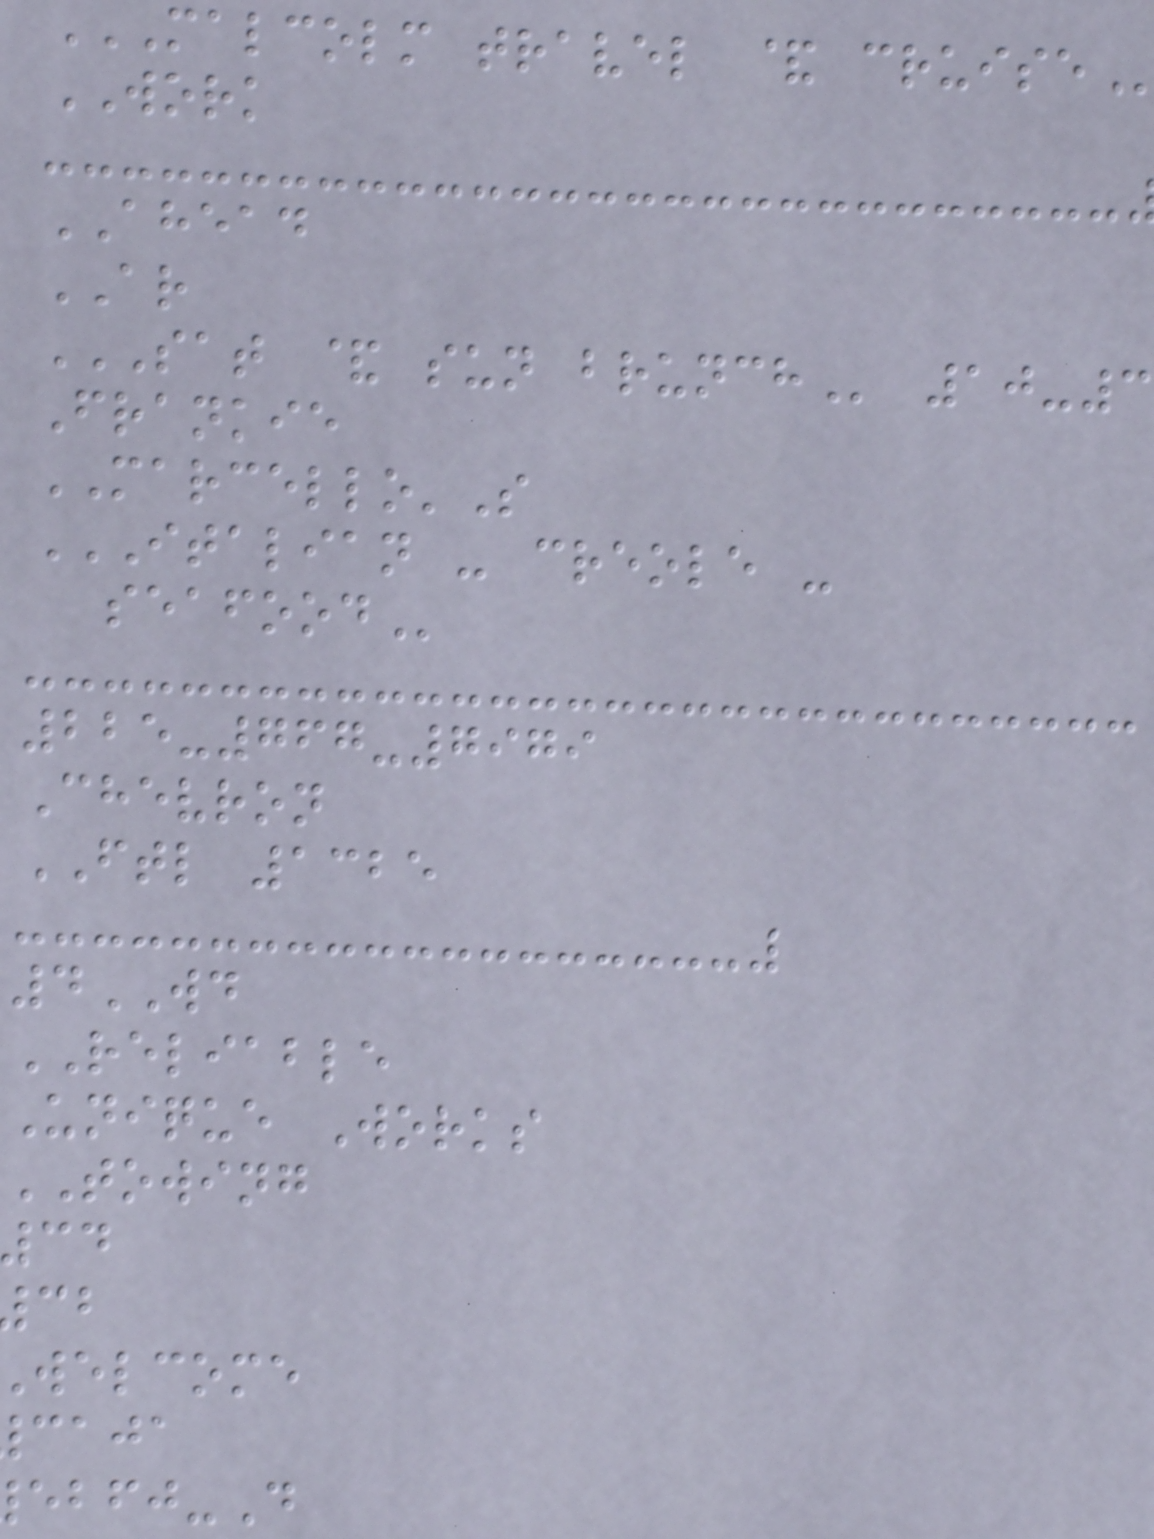MALCOLM travel &
WORK
AHEAD
AR
SAT & SUN BRUNCH 10-3
Frankie
MARCELLO'S
ITALIAN - CREOLE -
225-767-7979
Chevron
FTL 1325
4WD
RELIABLE
Unique Works
TOWING
welcome
caja
